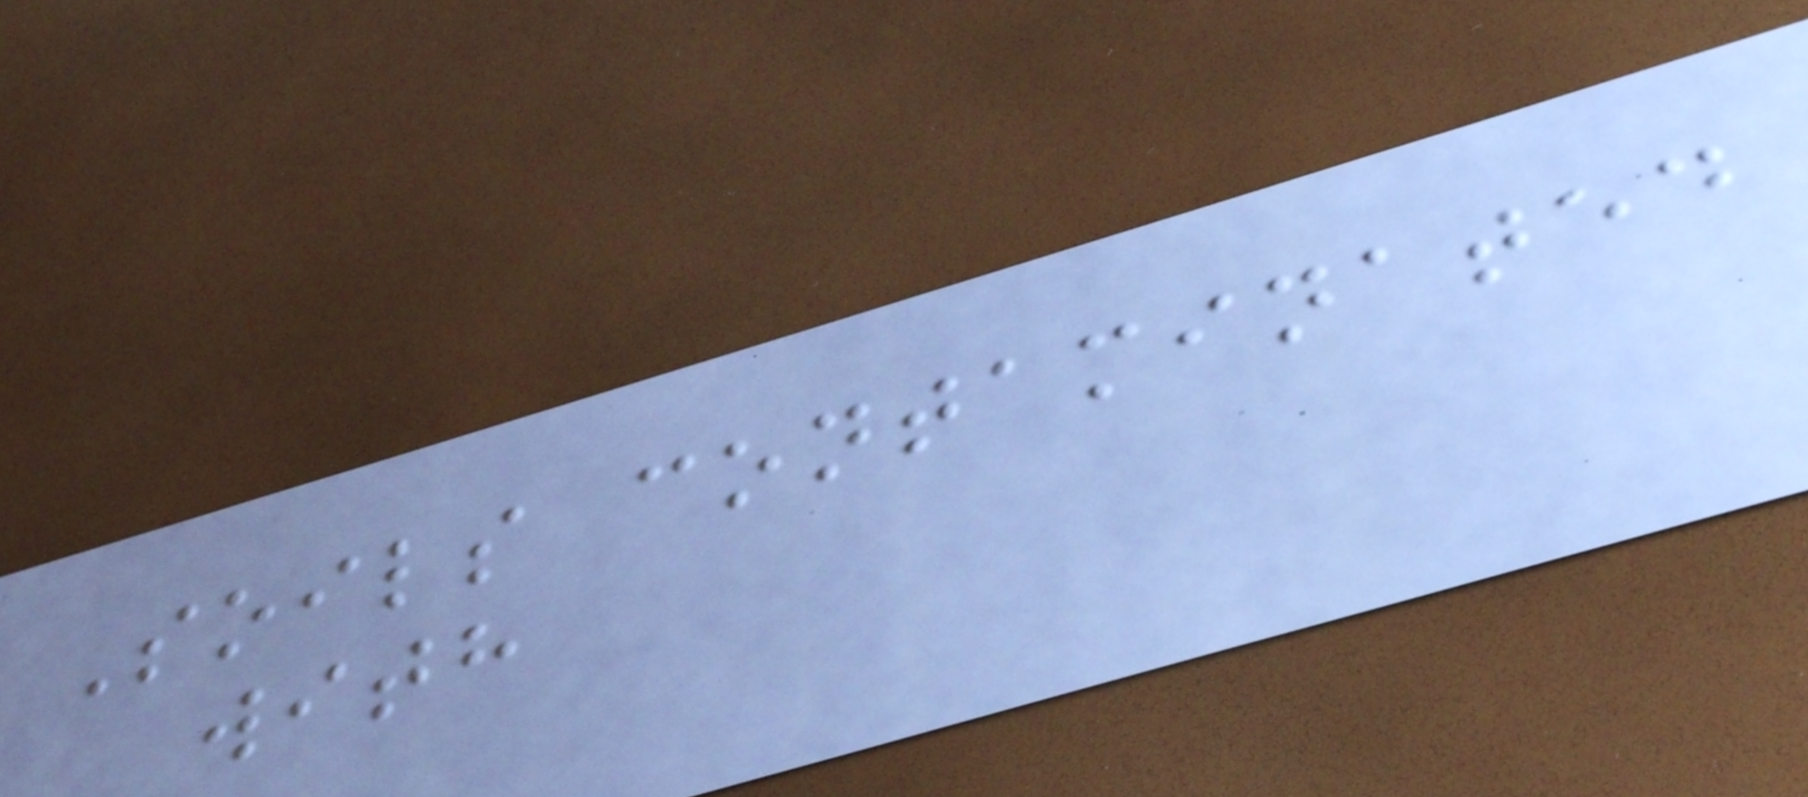Soils contaminated
with
